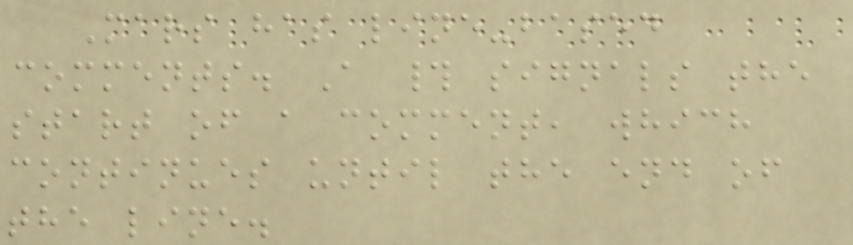Mars has line-based
comments. A # signals the
start of a comment, which
continues until the end of
the line.
